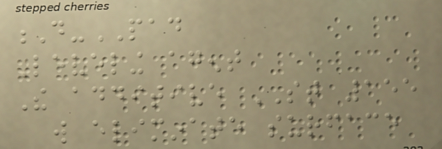D-PAD
Leveling agent
The additive ST 155
will eliminate surface
